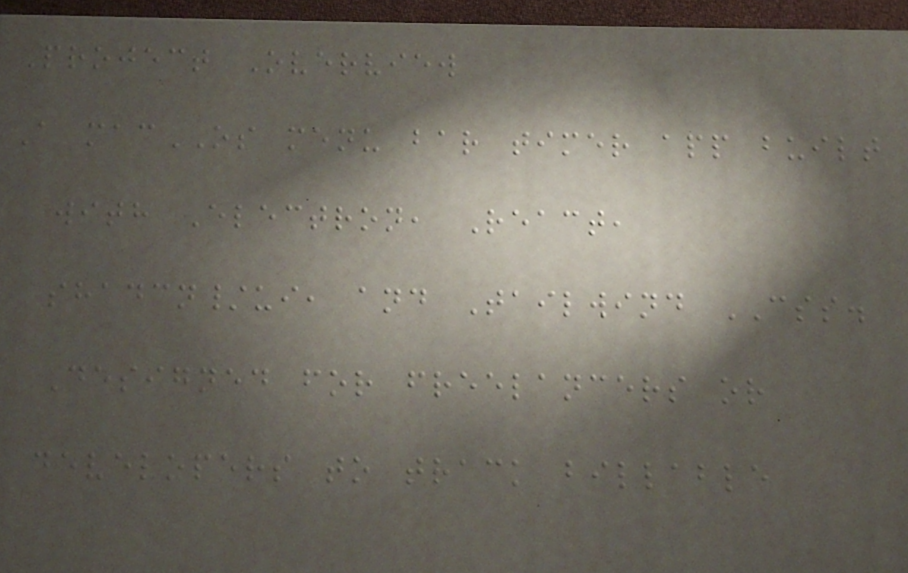Project Overview
A macOS menu bar timer app built
with Electron, React,
shadcn/ui, and Tailwind CSS.
Designed for freelancers or
developers to track billable
